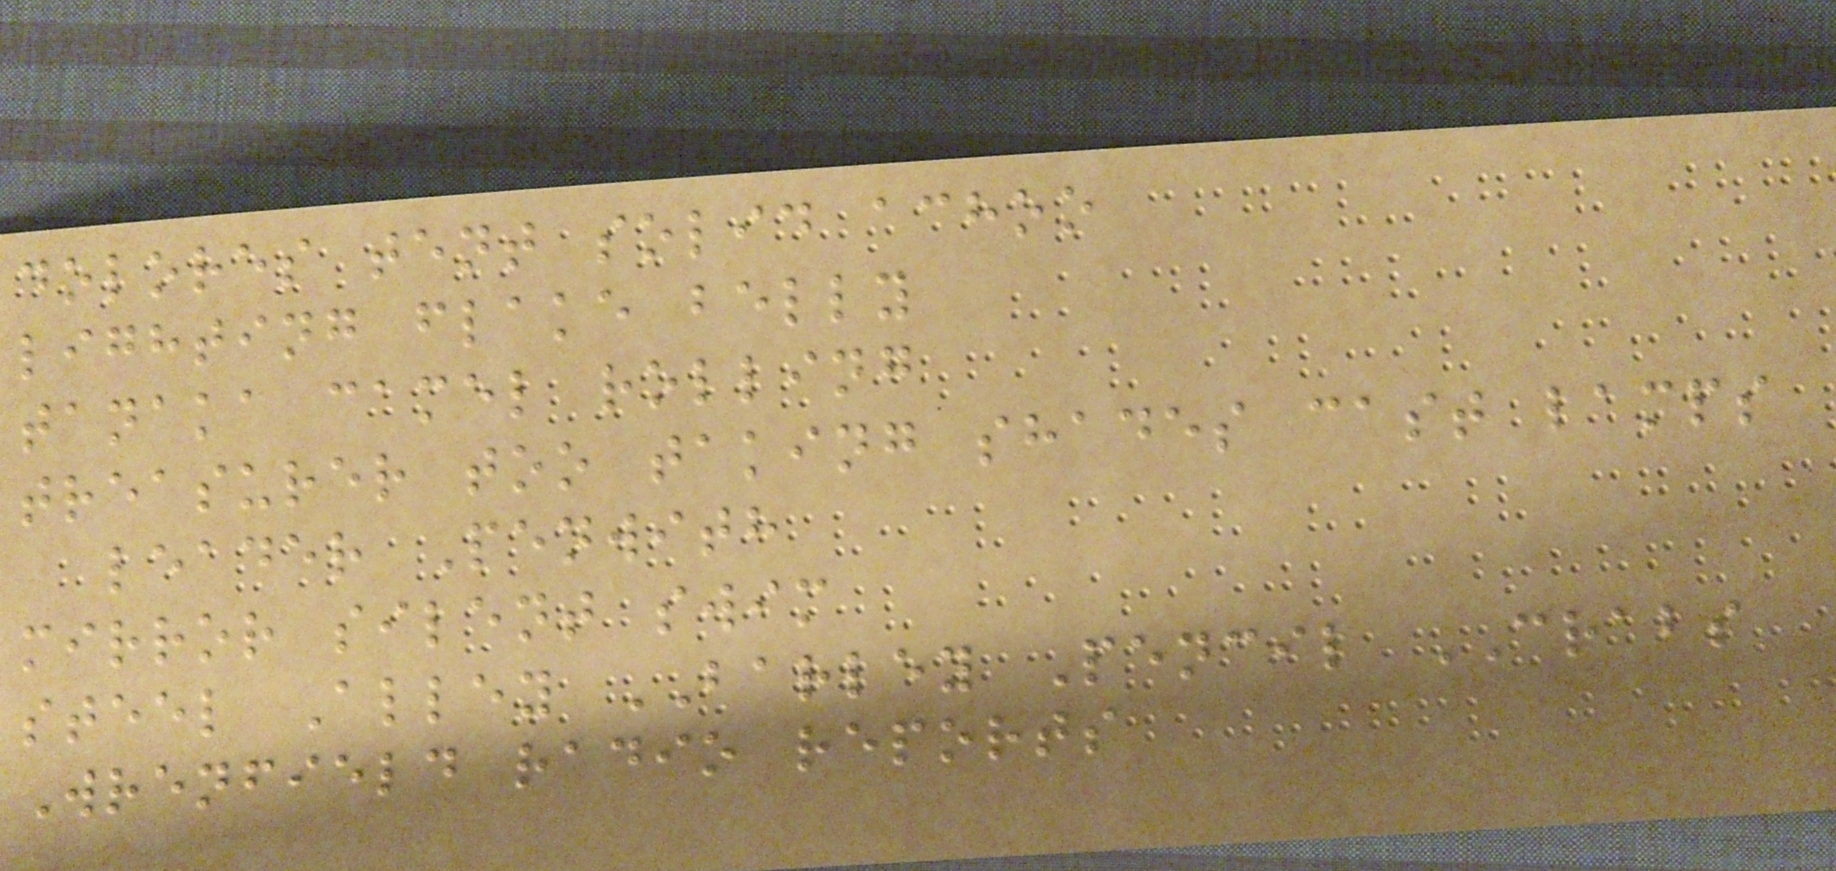dolores tent solid achoo
lighting flake belly
tanaka camel rolling
treasurer too taking shades cast lamps
leader Penwith
mirror silent swim
steel Alley BARLEY Pencil CRABS
Wrenfield radio reports
